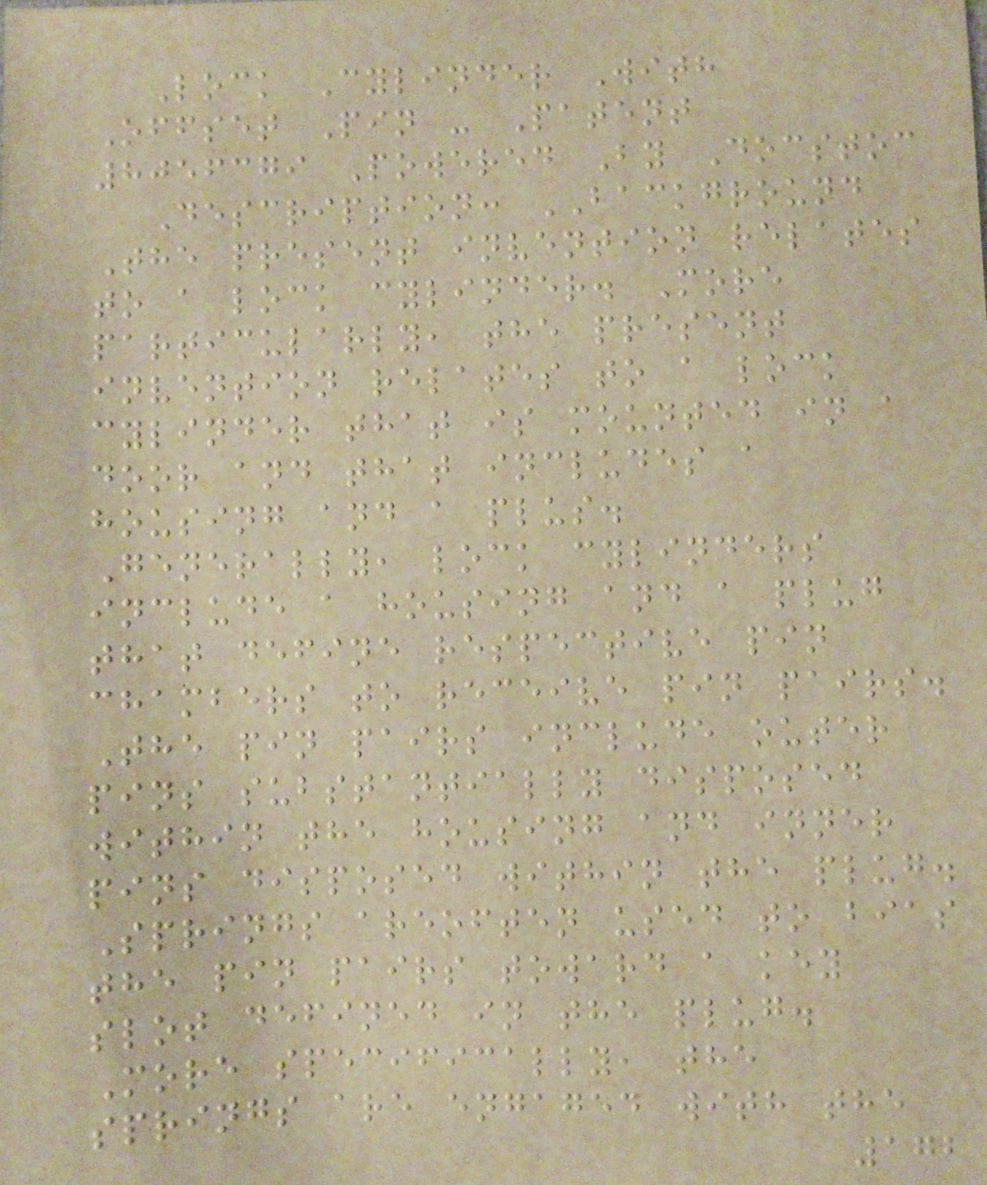Lock Cylinder With
Offset Pin - Patent
8056379 Powered By Docstoc
Description: BACKGROUND
The present invention relates
to a lock cylinder. More
particularly, the present
invention relates to a lock
cylinder that is mounted in a
door and that includes a
housing and a plus.
Generally, lock cylinders
include a housing and a plug
that define respective pin
chambers to receive pin pairs.
The pin pairs include outer
pins substantially disposed
within the housing and inner
pins disposed within the plug.
Springs areoften used to bias
the pin pairs toward a key
slot defined in the plug.
More specifically, the
springs are engaged with the
172
